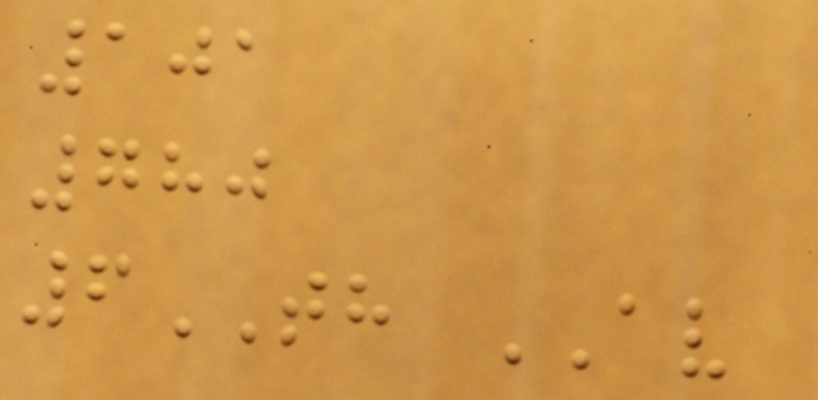101
780
6TH AV
